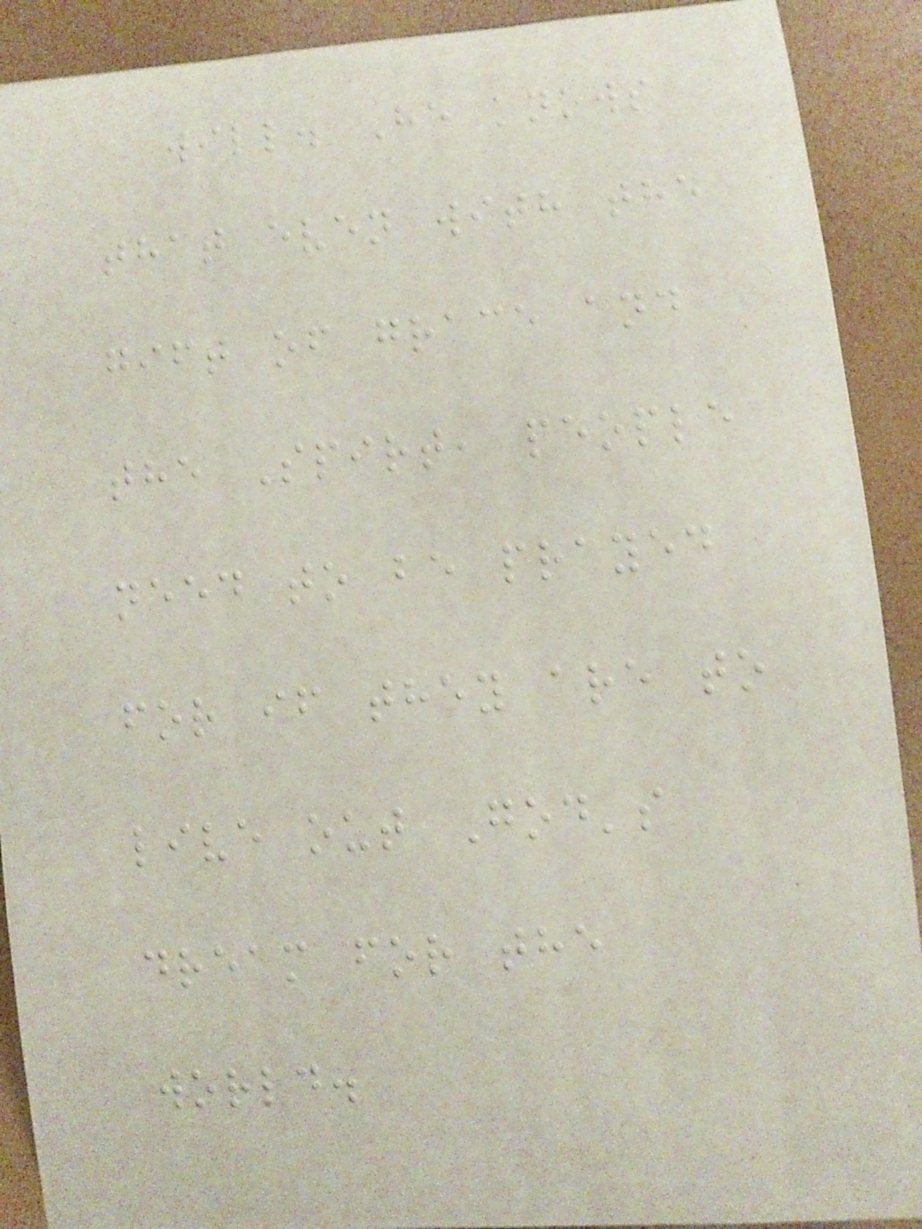will. He knows
that even with the
gift of grace and
the Spirt, people
need to be prayed
for if they are to
live out God's
dream for the
world.
